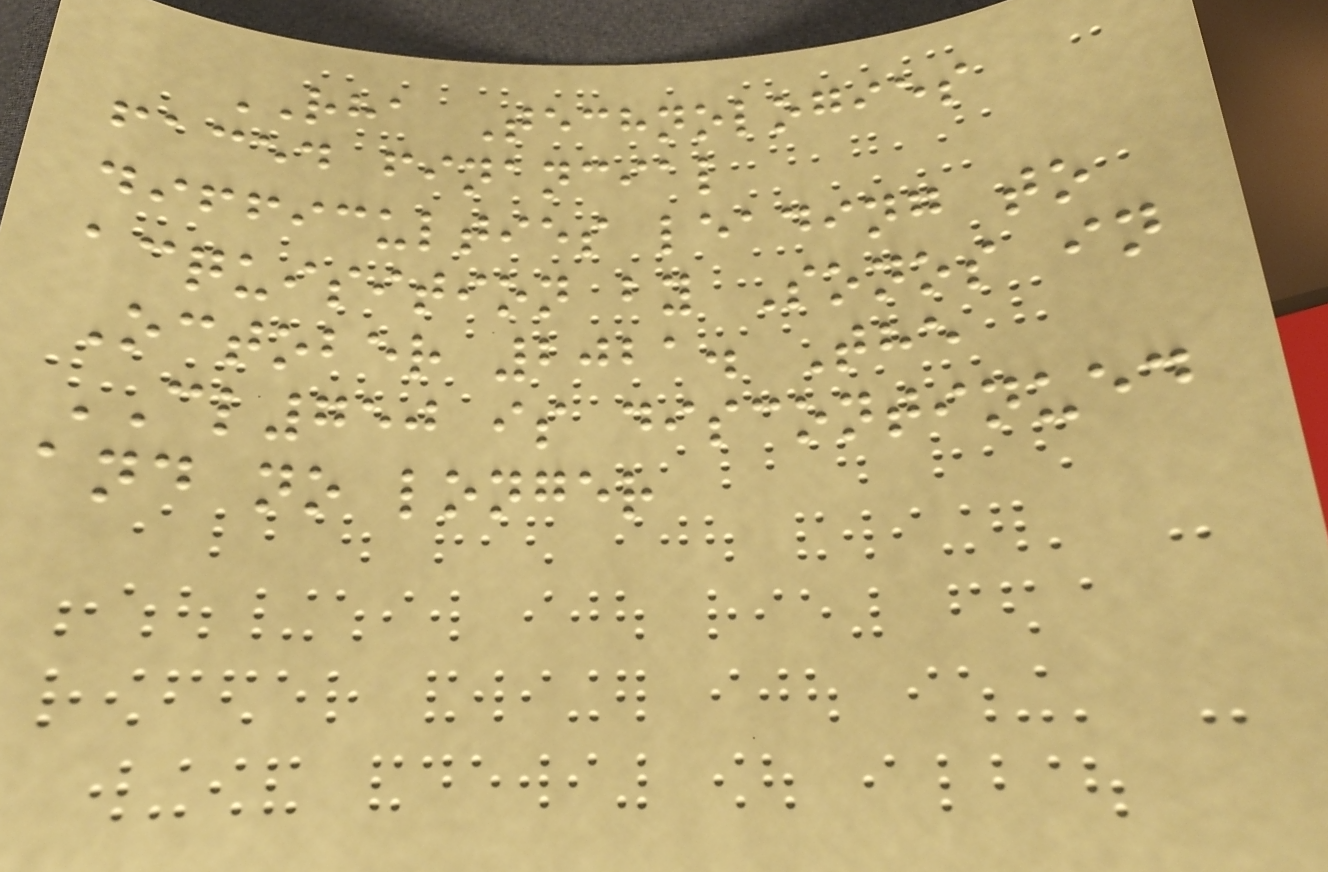RHA Technologies
faced financial
difficulties leading to
acquisition by Sonos in
October 2021. The
CL750 is discontinued
and no longer
